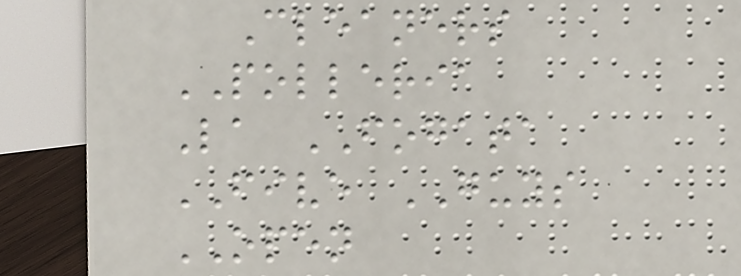Cleaners
POLLERIA
La FOGATA
FIVE GUYS
OPEN
